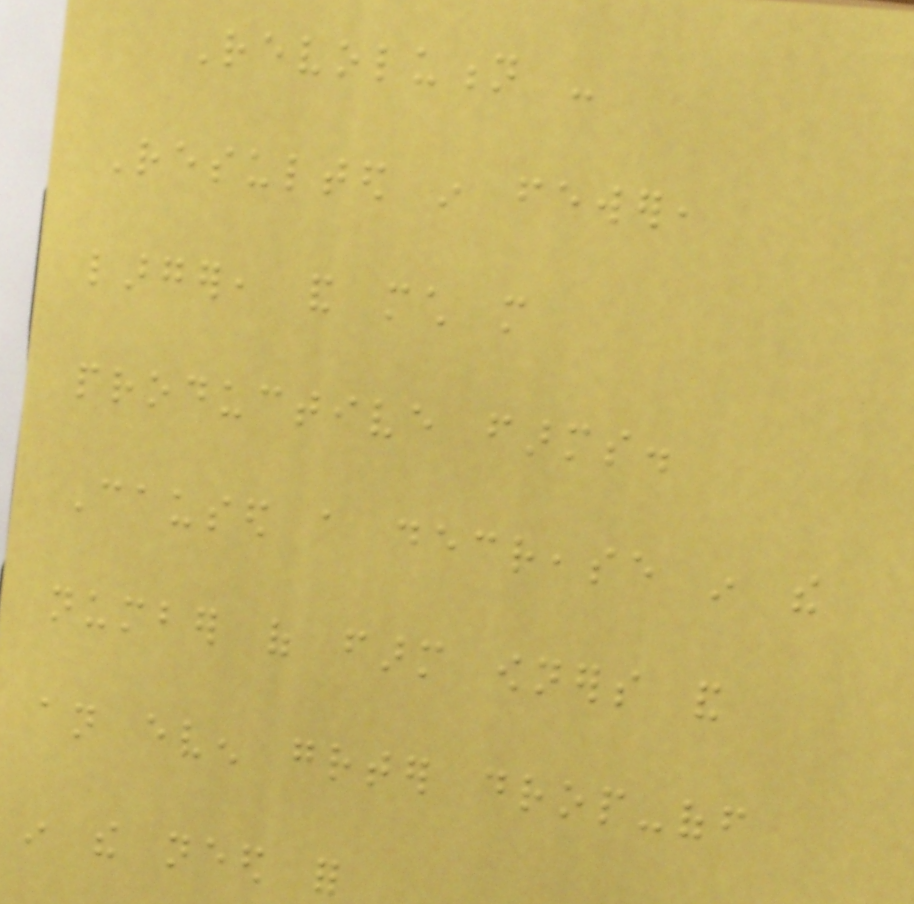Revolution -
Resulted in fewer,
larger, and much more
productive farms.
Caused a decrease in the
number of farm owners and
an even greater drop-off
in the need for
